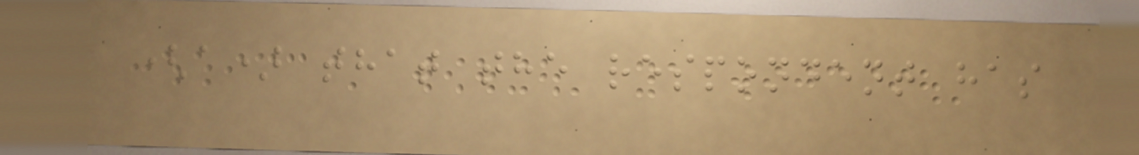(a) that the respondent has
